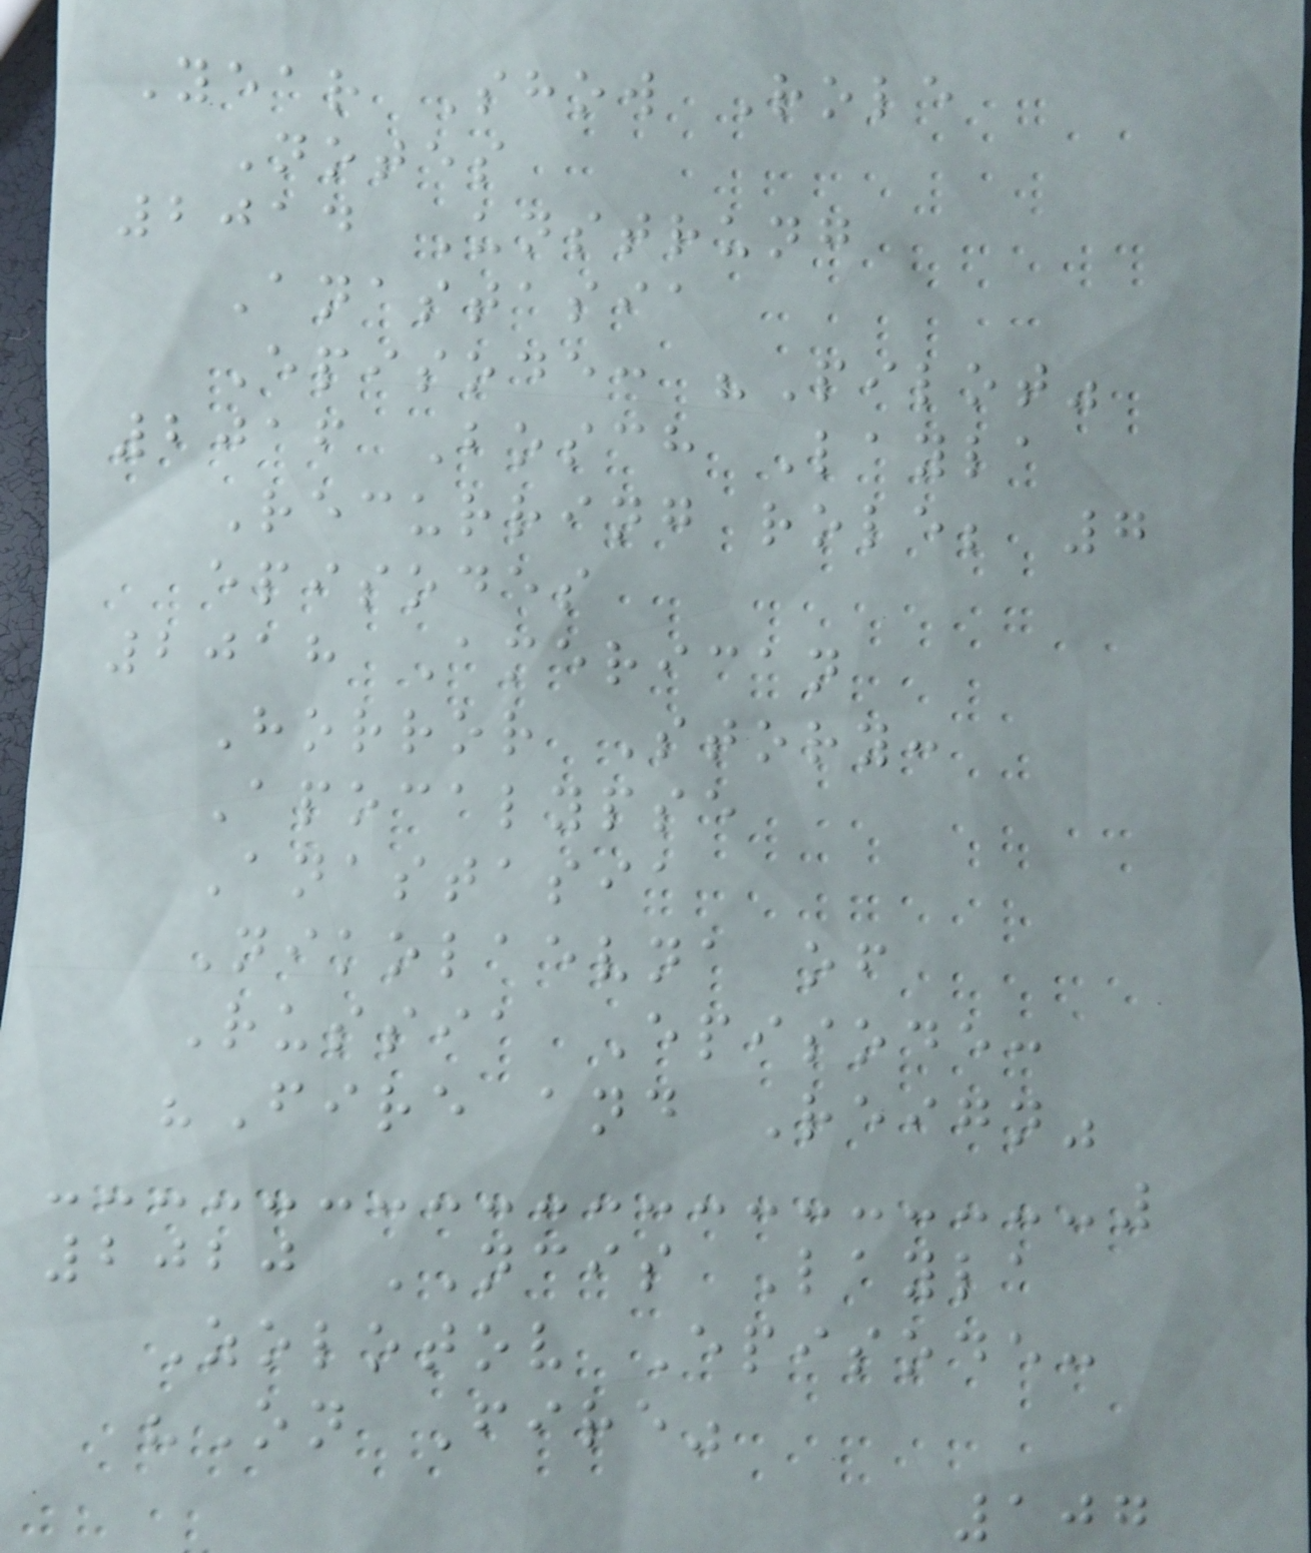Year Show Role
Notes
2014 Unstrung
Anastasia
Episode: "Pilot"
2016 Bosch Layla
Recurring role; 7
episodes
2018 American
Horror Story:
Apocalypse
Anastasia
Nikolaevna of
Russia Episode:
"Fire and Reign"
2020 NCIS Layla
Zolotov Episode:
"On Fire"
107
